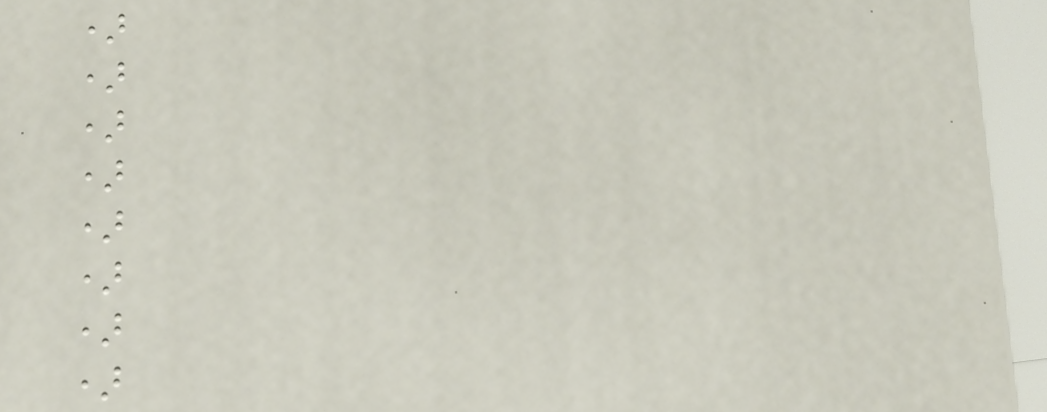)
)
)
)
)
)
)
)
